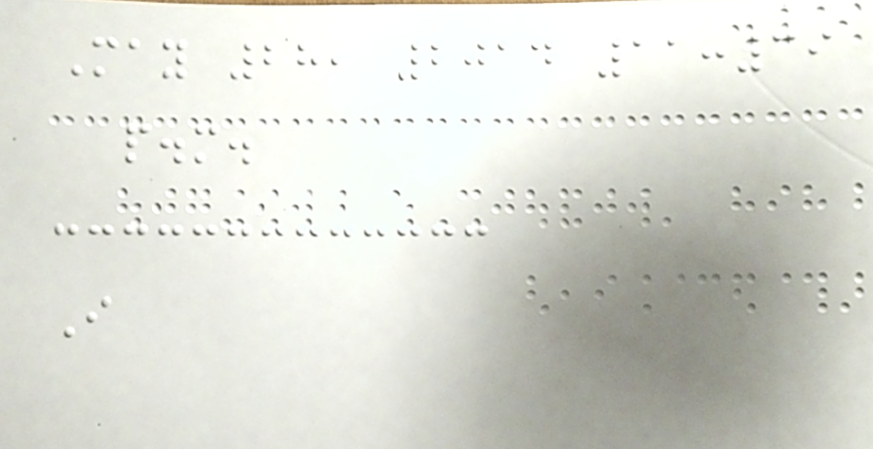May 28, 2014 11:39
p.m.
I
